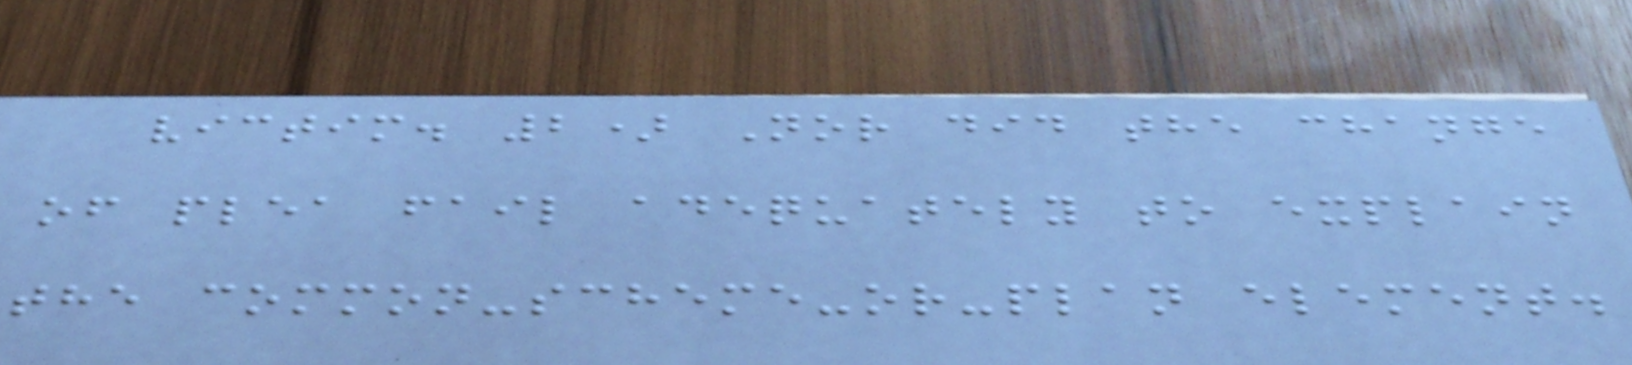victim. 2) Nor did the change
of plea fail adequately to explain
the common-scheme-or-plan element.
